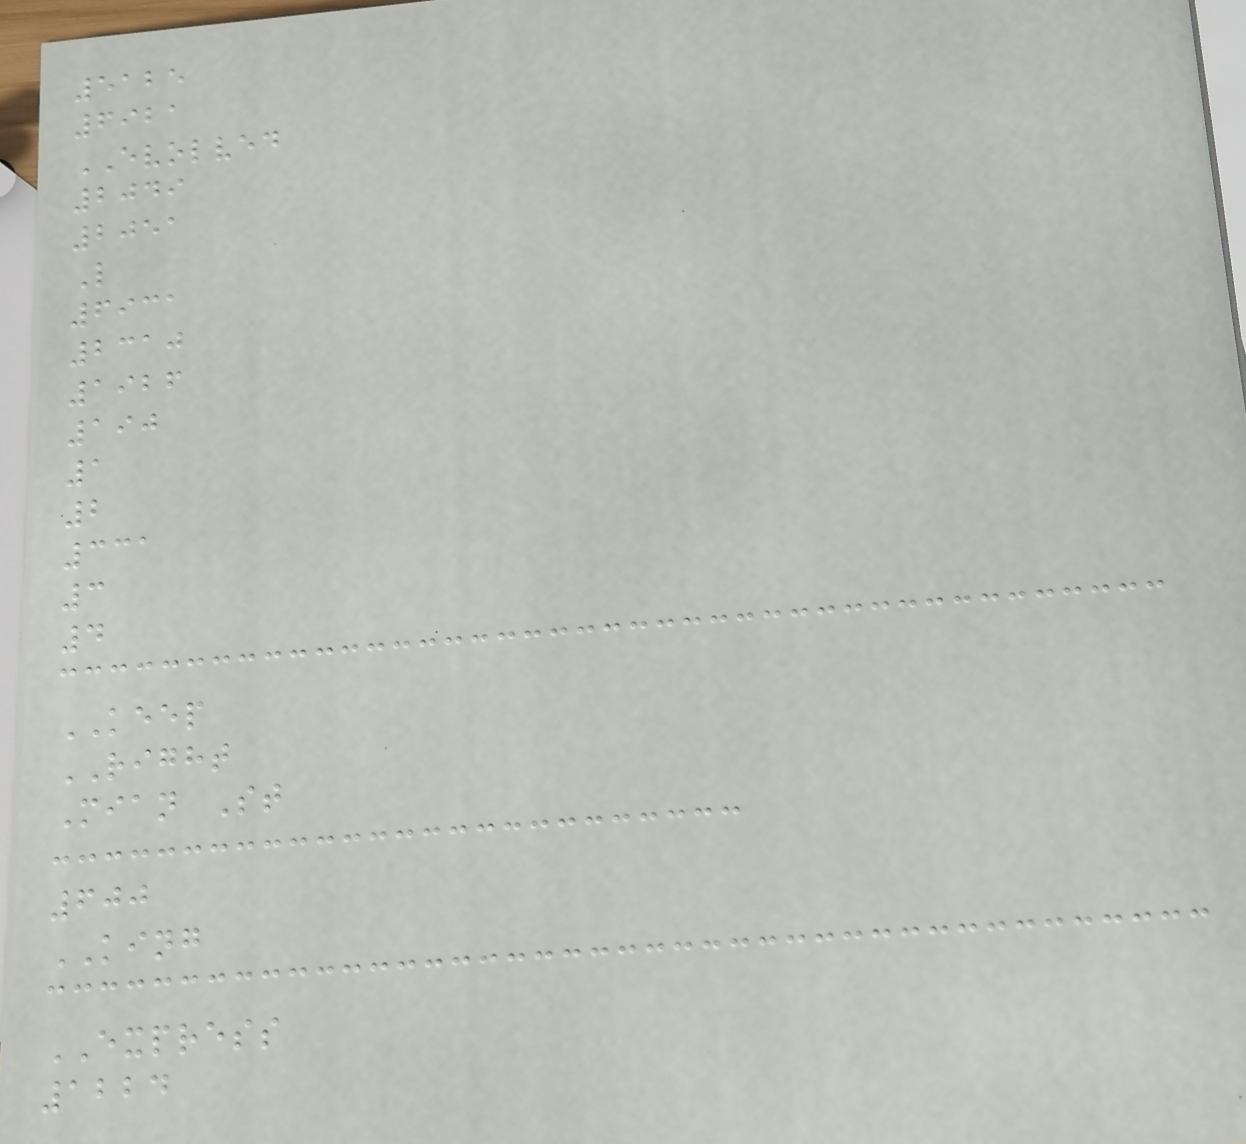5125
6921
EVOLVED
2049
2051
L
6931
2310
1926
190
1
2
331
3
4
KEEP
RIGHT
Mian St
600
KING
EXPRESS
1224
